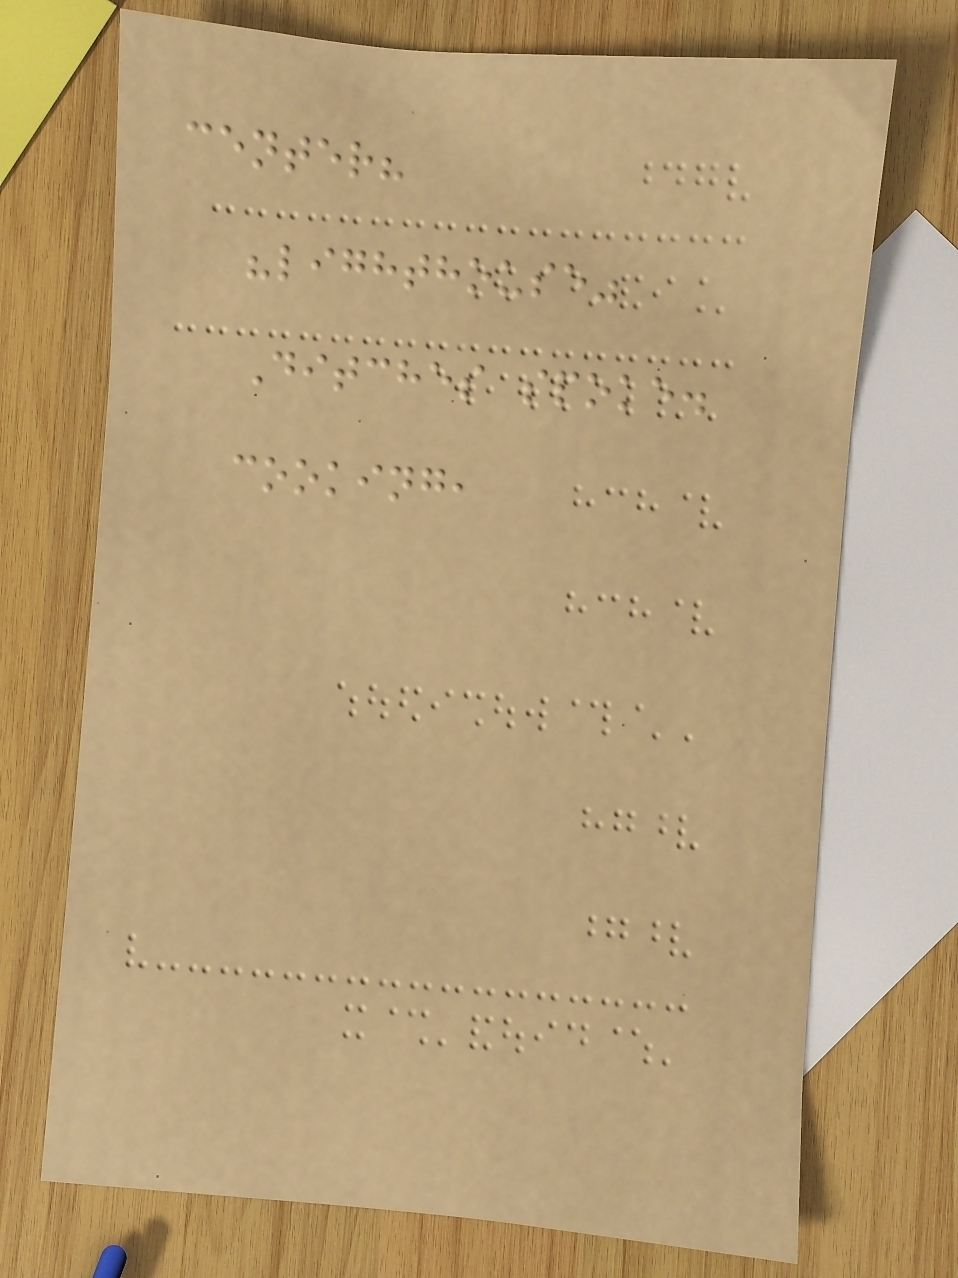center?
"lighthouse"
Ditches spoke.
cooking,
